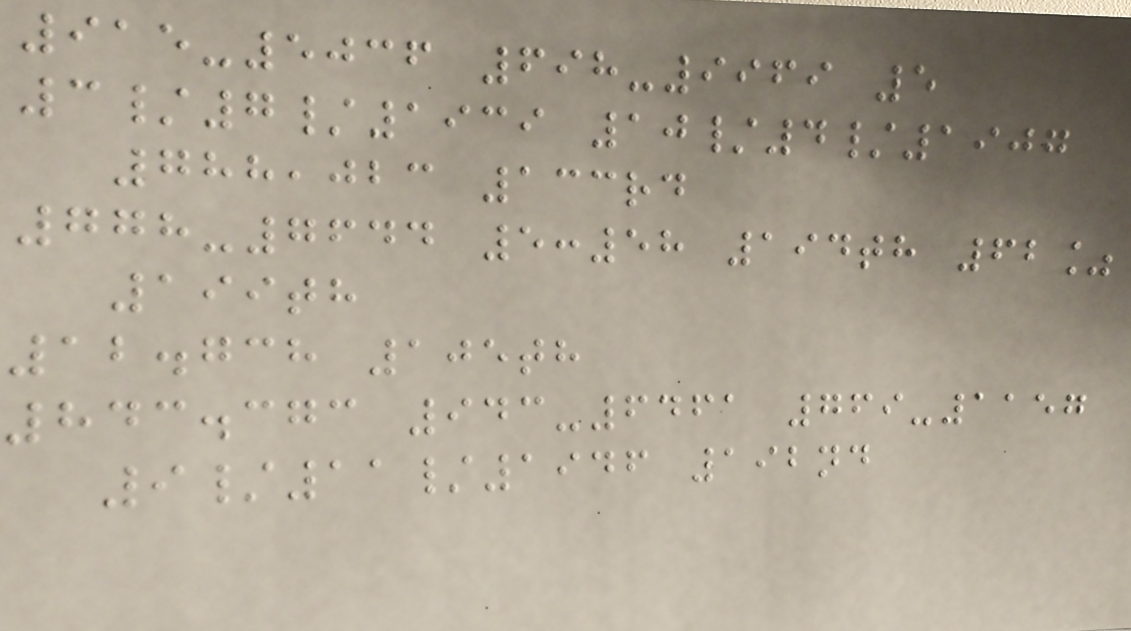915-5036 698-9969 5
3/7/1939 10/4/1907
788,023 133rd
778-7644 5:58 194th 62%
199th
12.738 105th
843.373 943-6461 769-1157
9/11/1946 192nd
